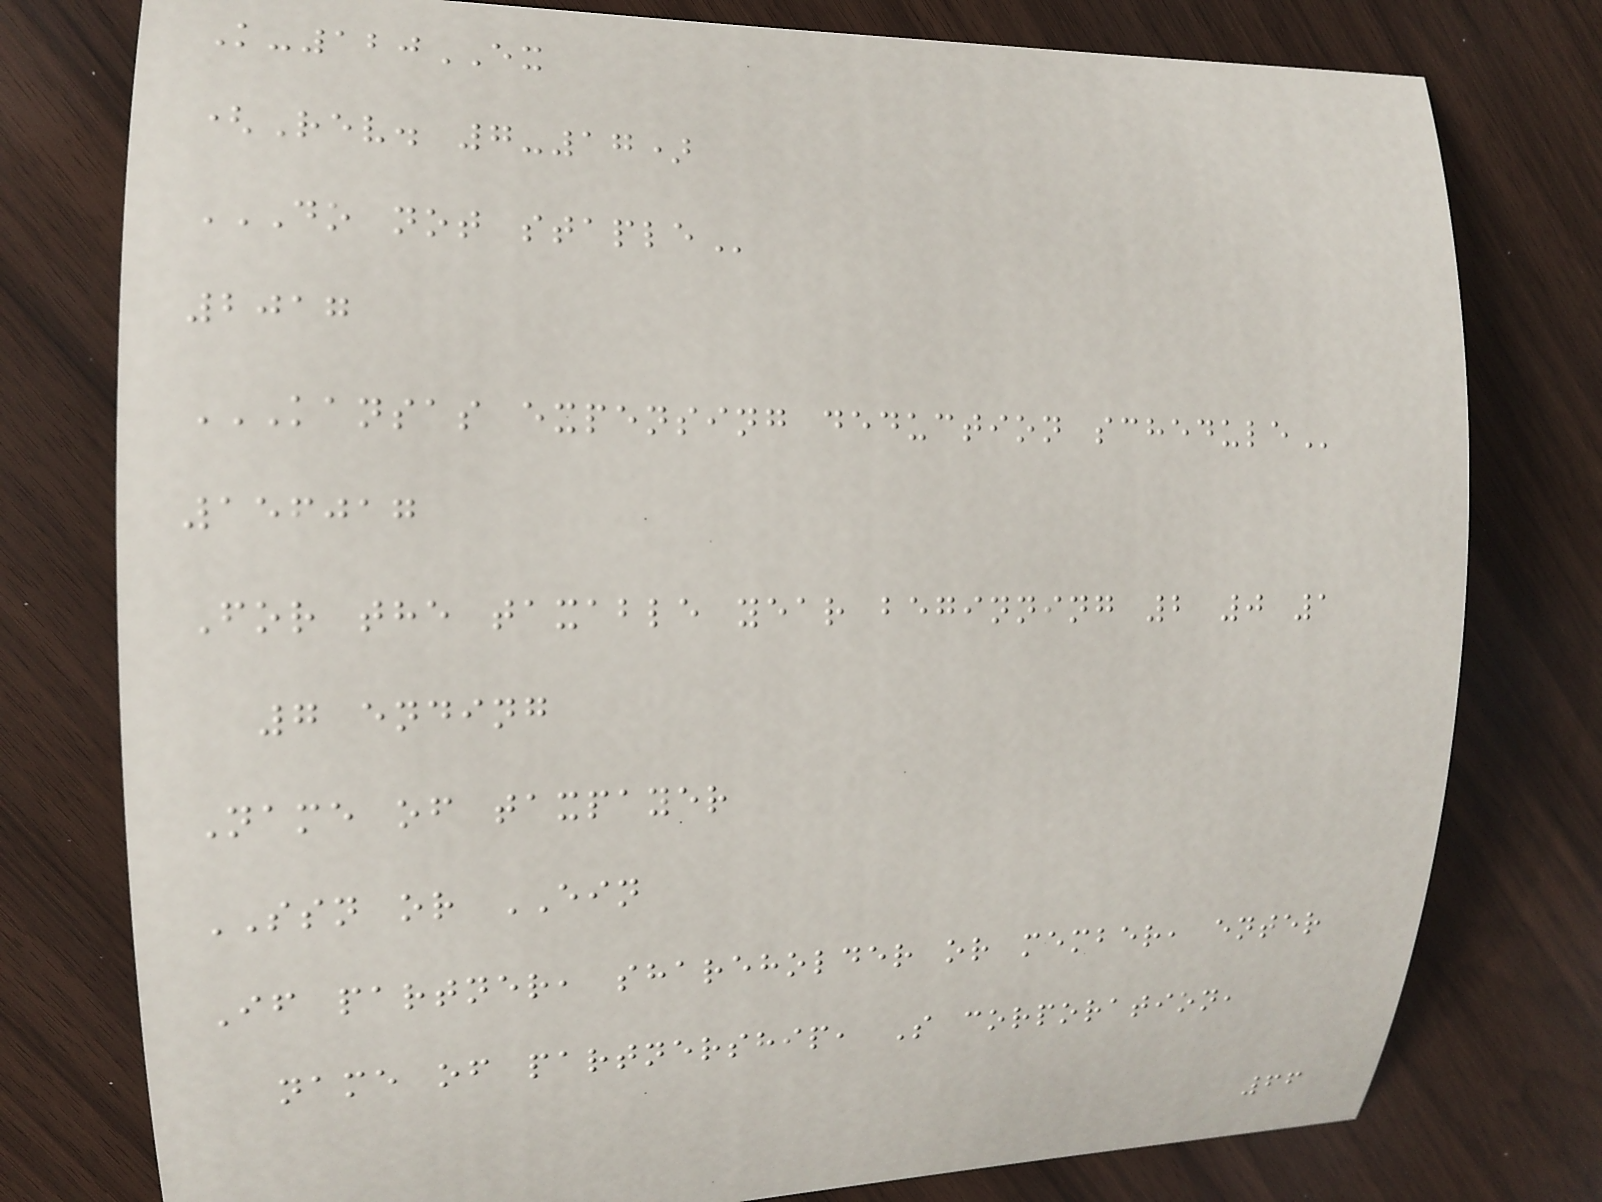K-120EX
(Rev. 7-17)
DO NOT STAPLE
2017
KANSAS EXPENSING DEDUCTION SCHEDULE
156017
For the taxable year beginning 2 0 1
7 ending
Name of taxpayer
SSN or EIN
If partner, shareholder or member, enter
name of partnership, S corporation,
66
